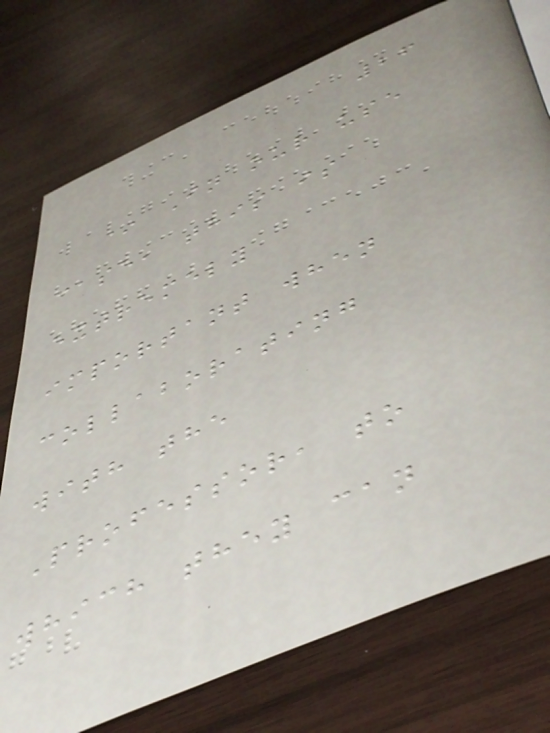26
* In our use
case, this is
extremely
important when
collaborating
with the
Professor, to
which they can
